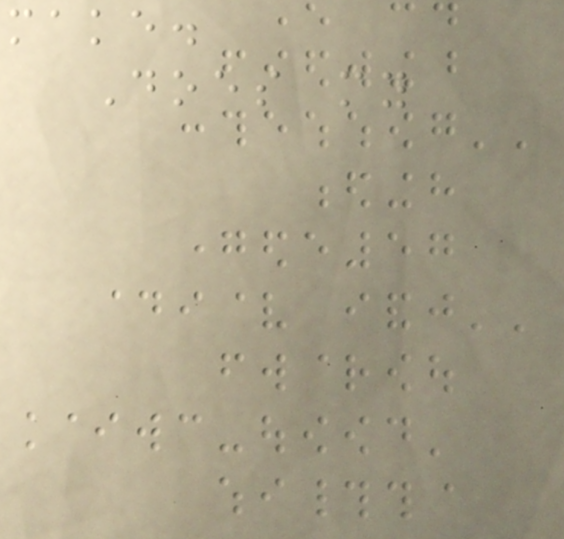make.
Does my
